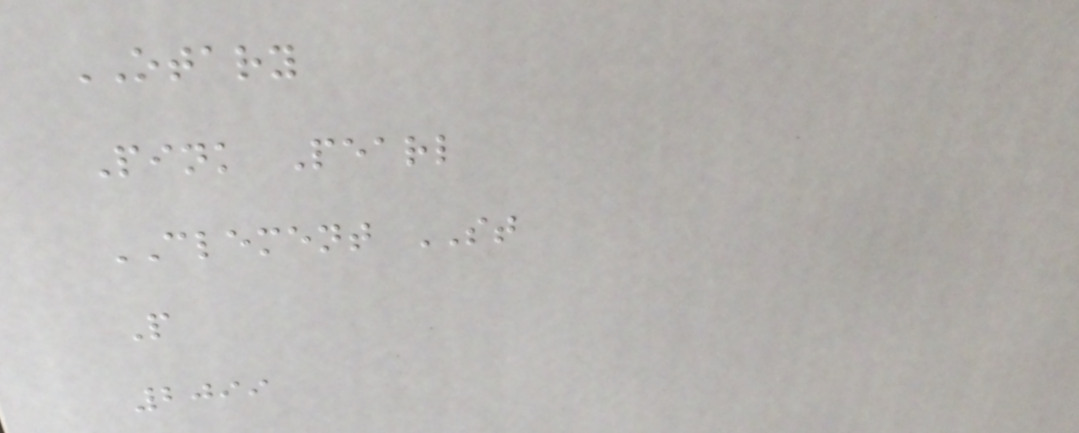OTARY
Pink Pearl
CLEMENT ST
P
2099
